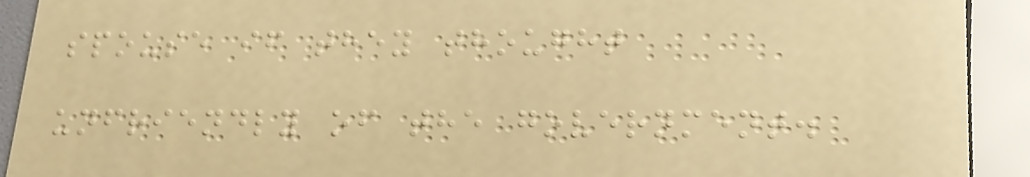spouse if they thought
unfriendly of the government.
